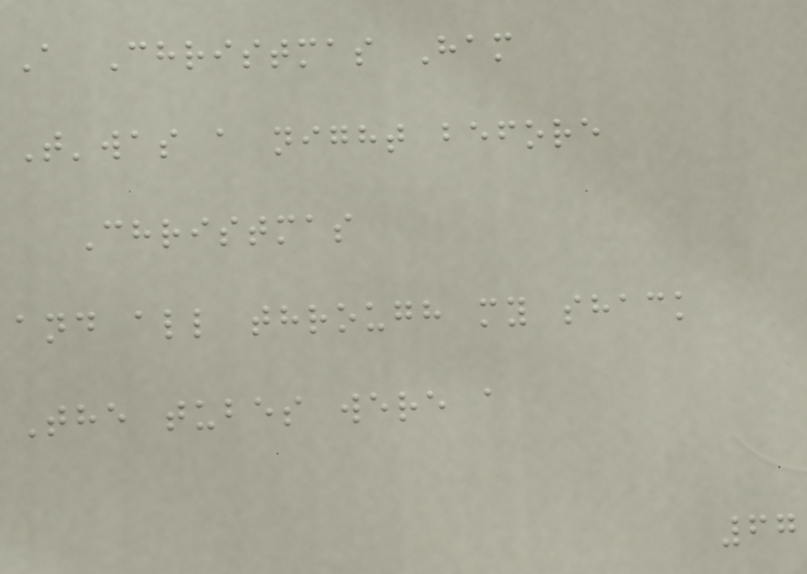A Christmas Ham
T'was a night before
Christmas
and all through my shack
The tubes were a
67
